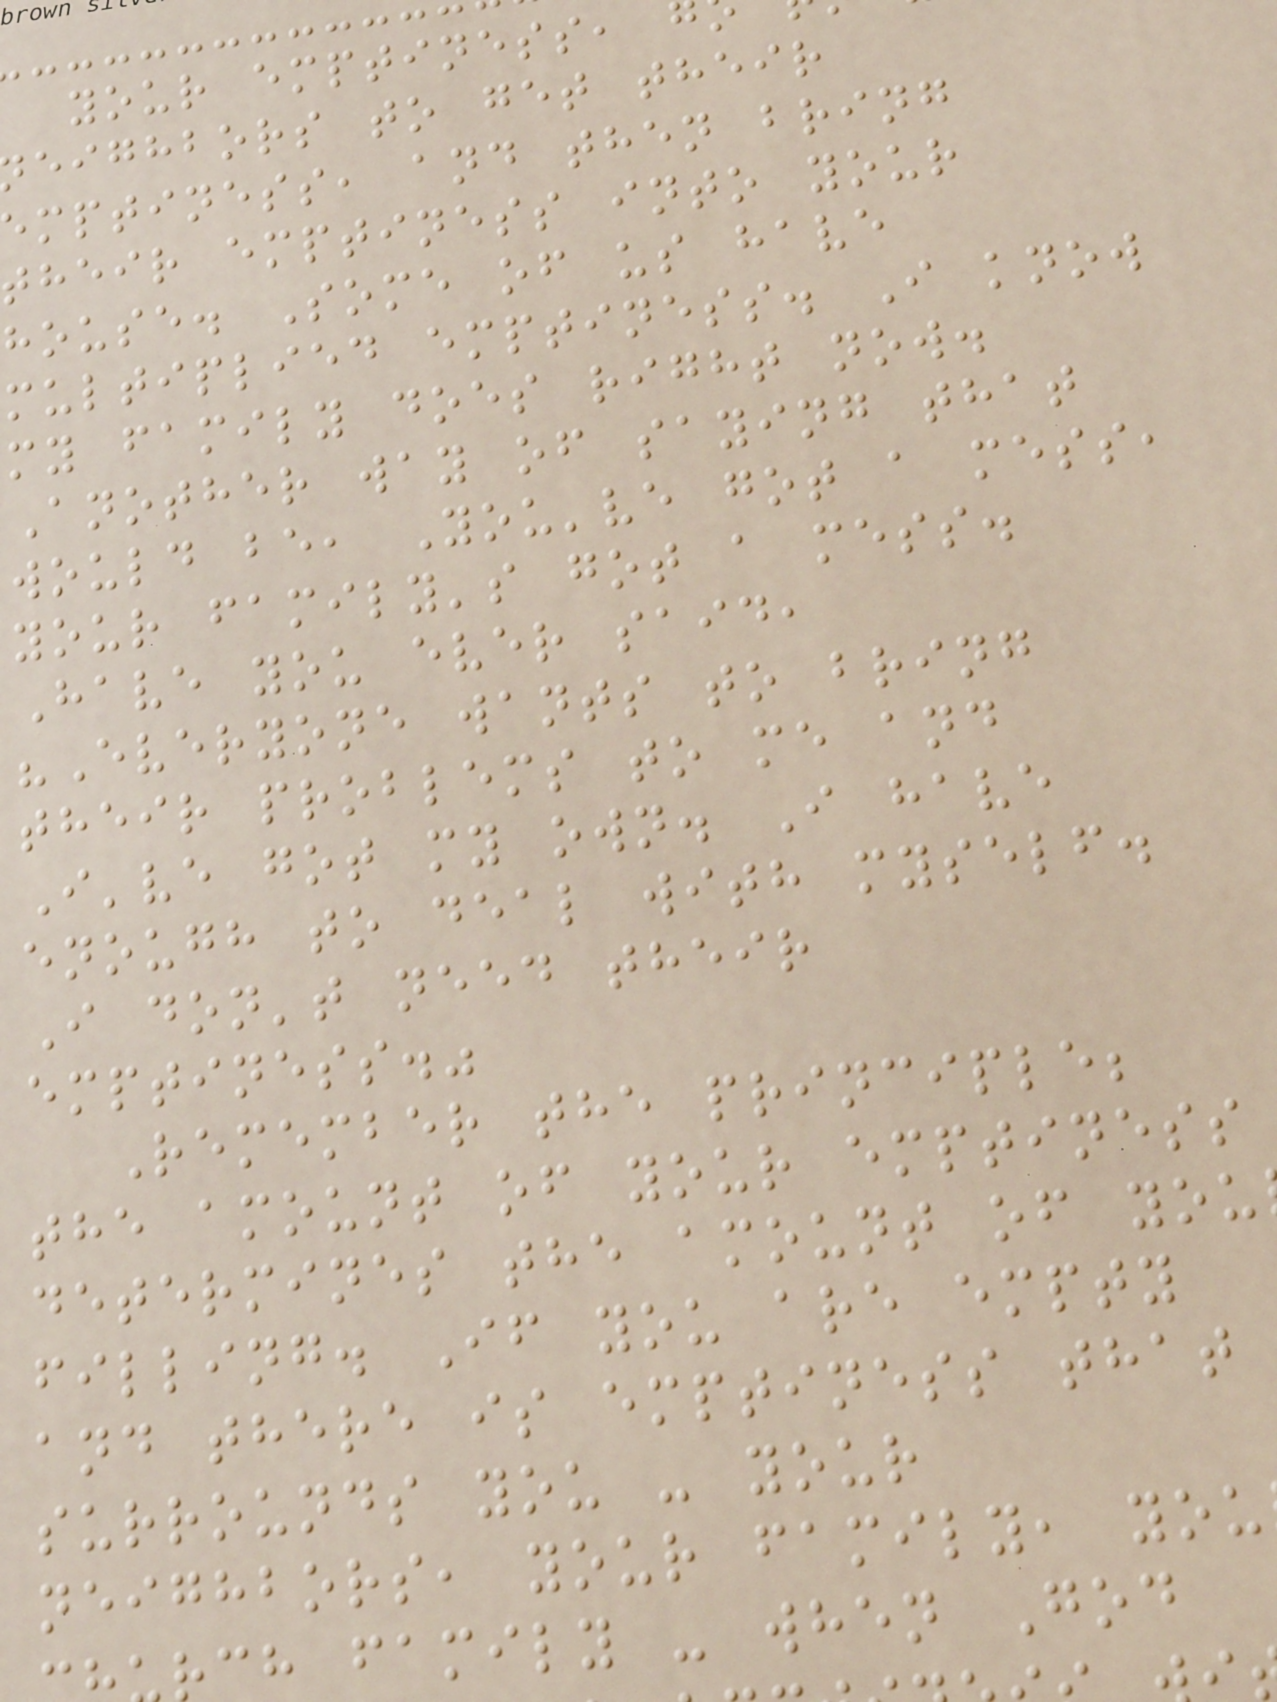your emptiness,
eighbors to get their
mptiness, and then bring
their emptiness into your
house. Some of us have
multiplied emptiness. I know
my family does right now.
Another way of saying that
would be, You've got a mess,
your family's got a mess.
Have you ever said,
"Everyone wants to bring
their problems to me and
I've got my own. I have
enough to deal with myself.
I don't need their
emptiness."
Remember the principle;
the amount of your emptiness
determines the amount of you
filling. If you are empty
and there is emptiness that
surrounds you - your
neighbors, your family, you
ch family - when God
